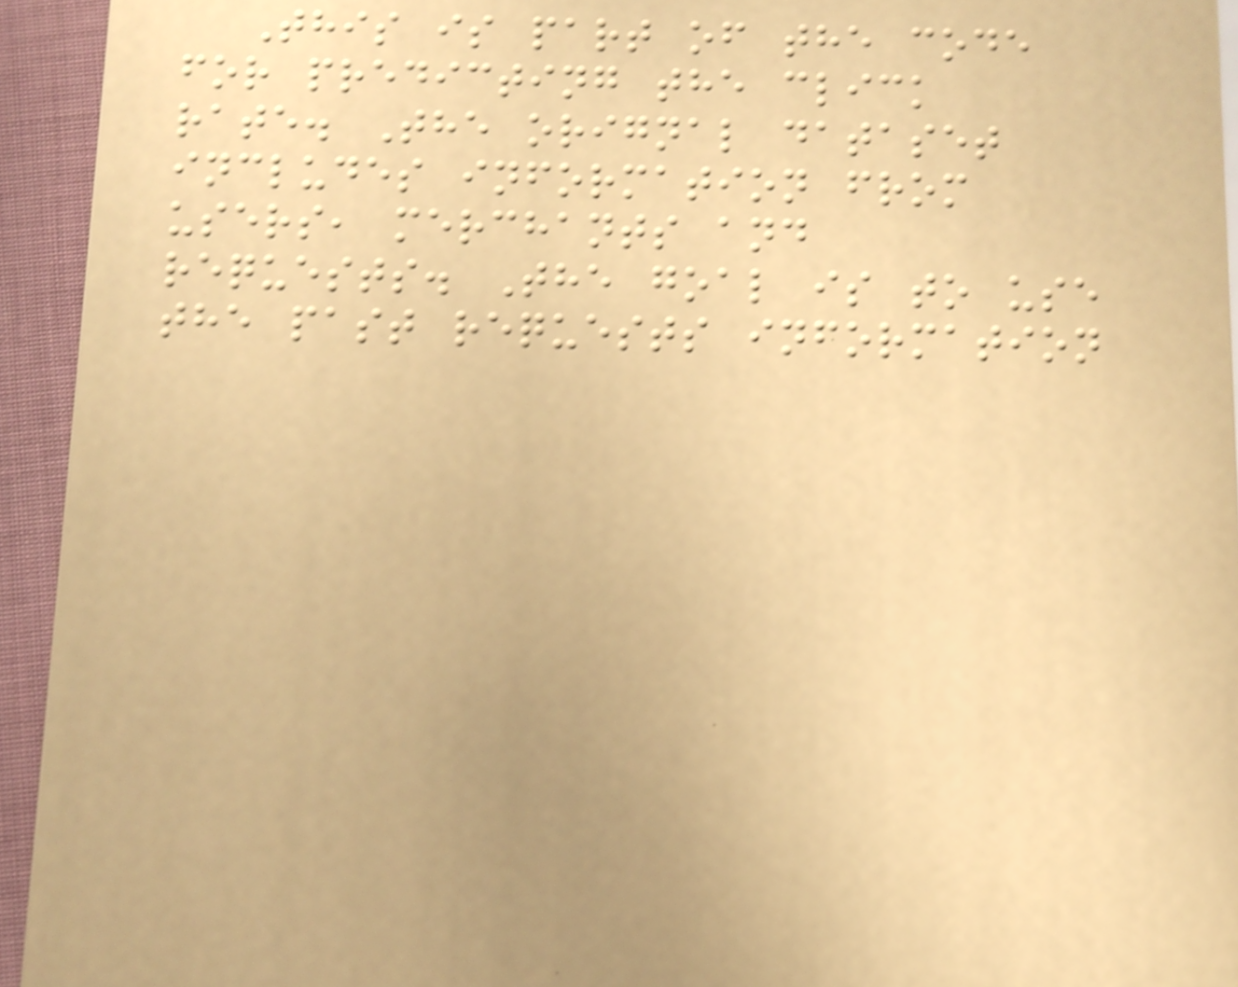This is part of the code
for predicting the click
rate. The orignal dataset
includes information from
users, merchants and
requests. The goal is to use
the past requests information
